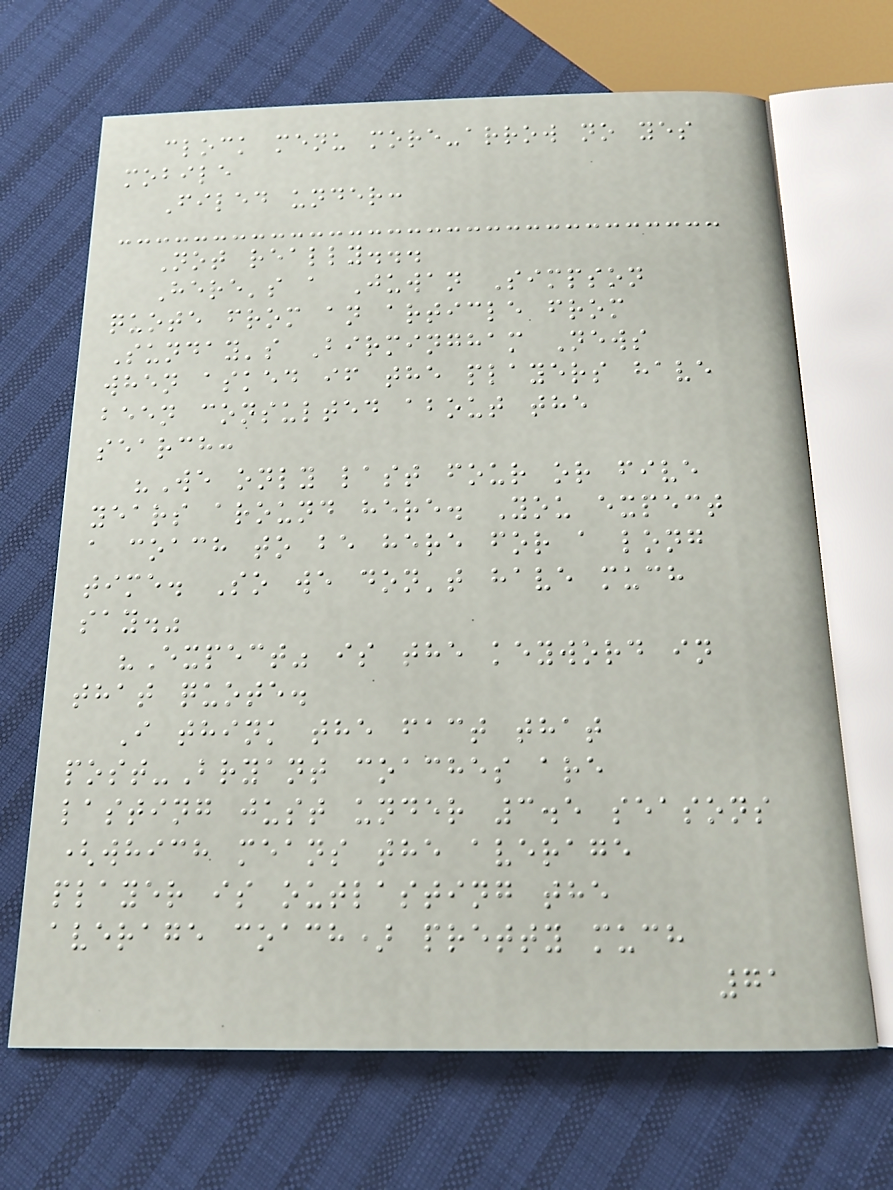clock menu more-arrow no yes
mobile
Filed under:
Not really...
Here's a Juwan Simpson
quote from an article from
Sunday's Birmingham News
when asked if the players have
been consulted about the
search:
"We only last four or five
years around here. You expect
a coach to be here for a long
time. So we don't have much
say."
"Expect" is the keyword in
that quote.
I think the fact that
post-Bryant coaches are
lasting just under 3.5 seasons
(which means the average
player is outlasting the
average coach) pretty much
71
